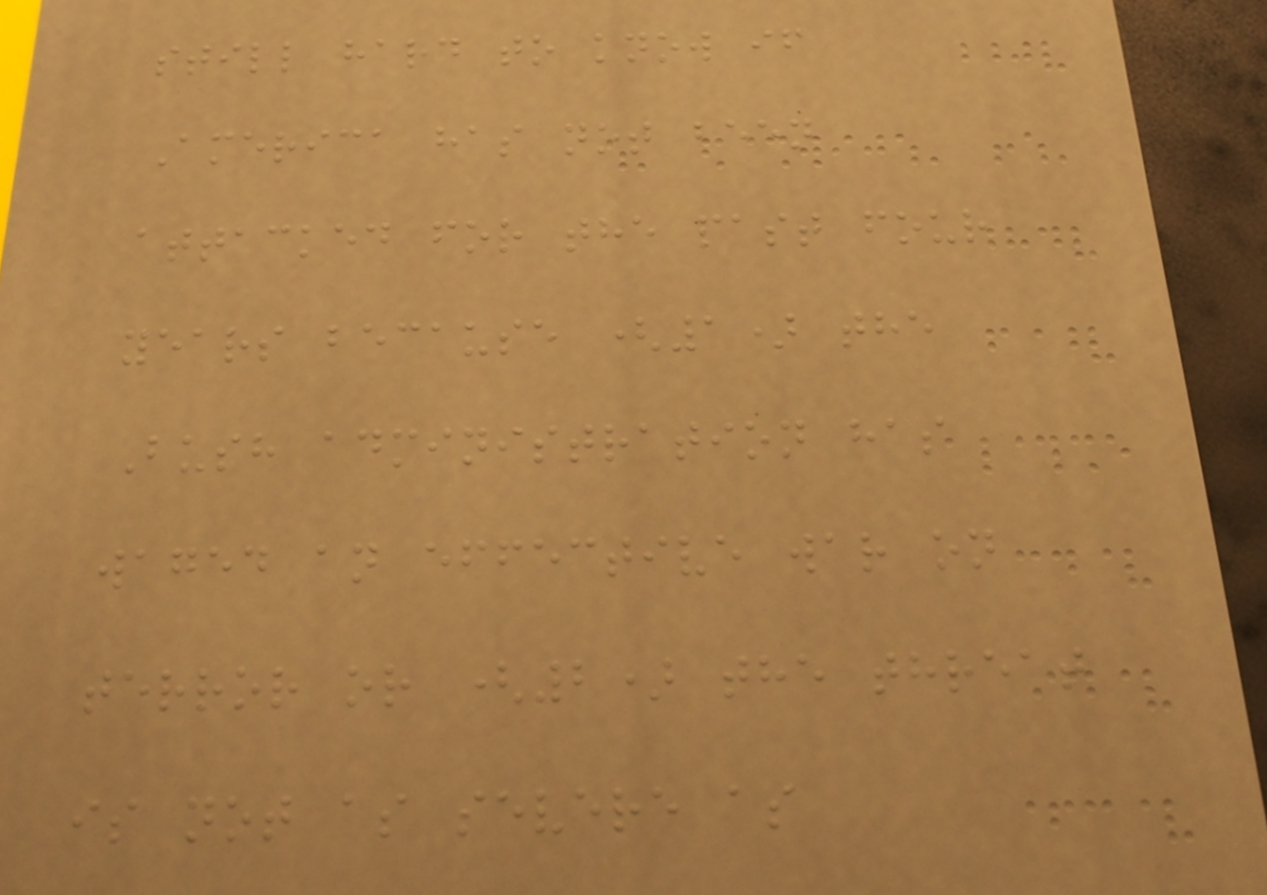still hard to know if
America has not been
attacked for the past four
years because (1) the
Bush administration has
waged an effective war on
terror or (2) the threat
is not as severe as
